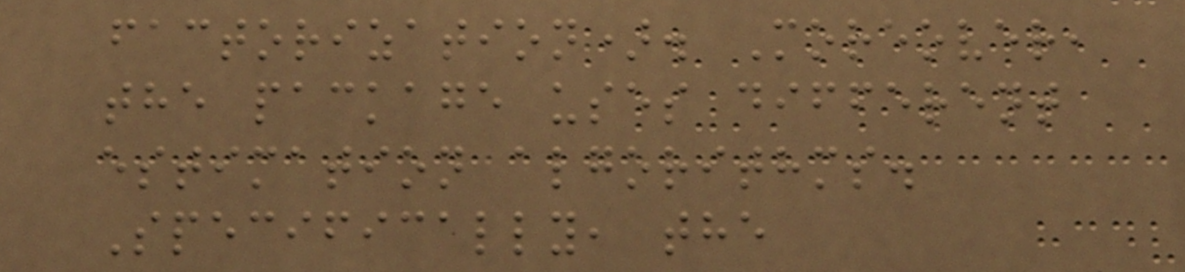factorization). Moreover,
the package uses different
estimation algorithms.
Specifically, the
